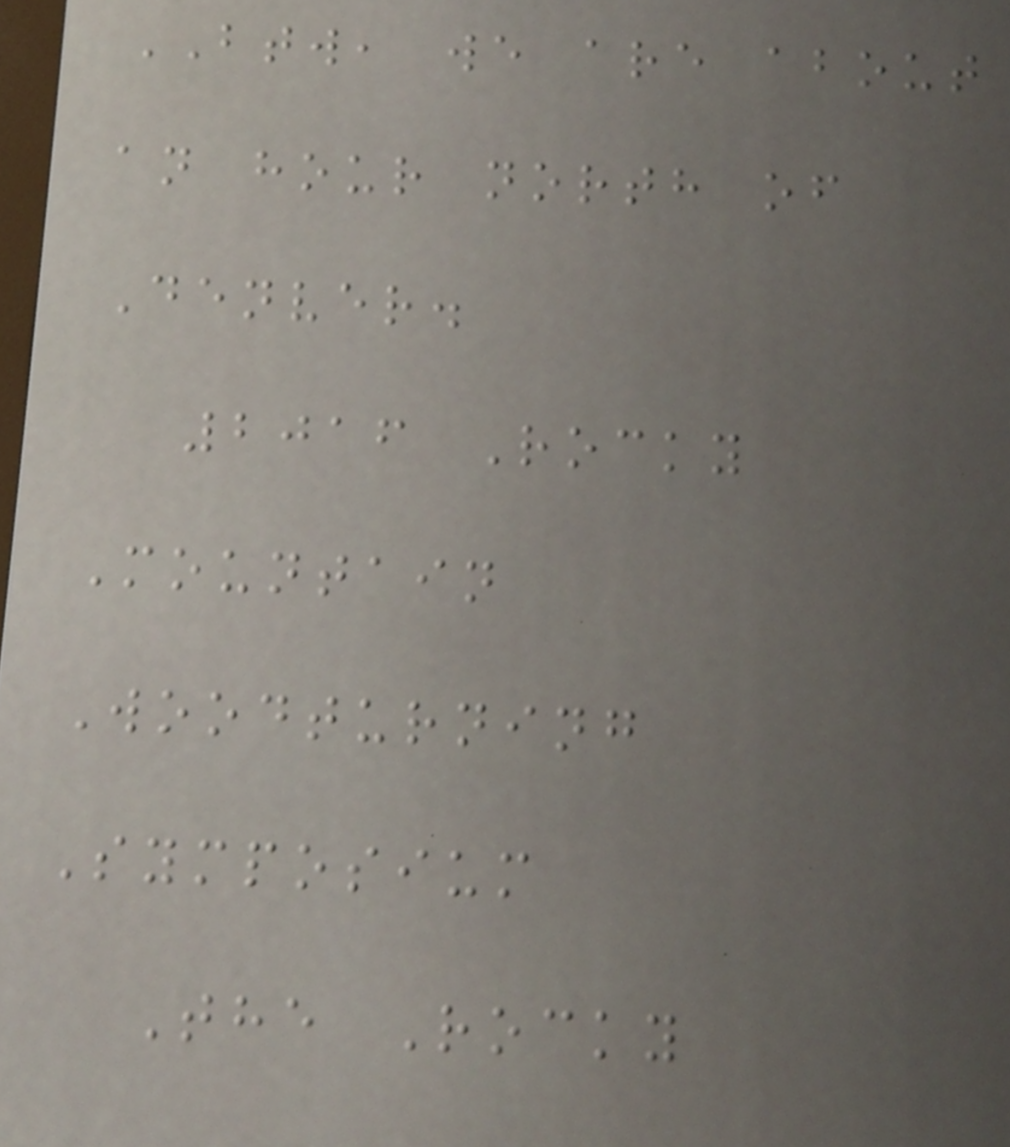BTW, we are about
an hour north of
Denver.
2016 Rocky
Mountain
Woodturning
Symposium
The Rocky
